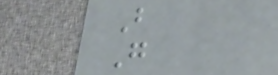B
G
